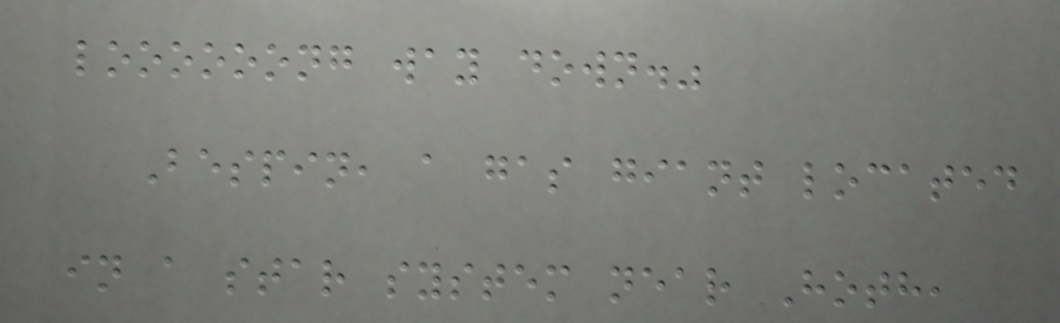loooooong way down."
Bespin, a gas giant located
in a star system near Hoth,
